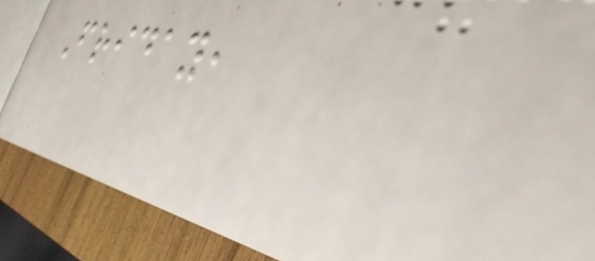Friday,
